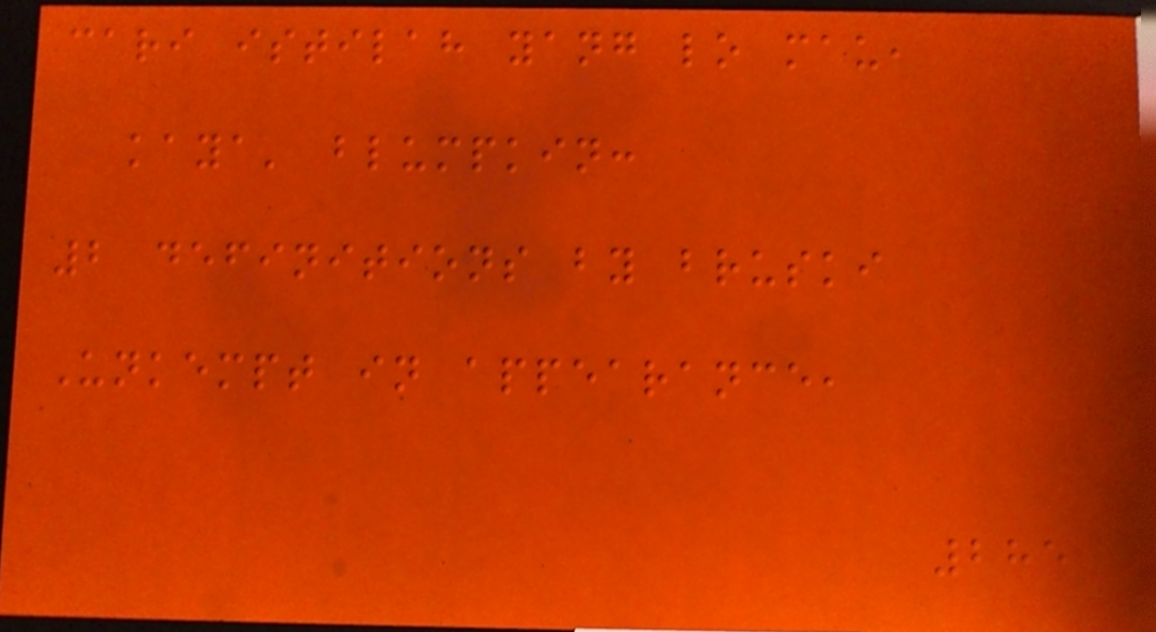cari istilah yang lo mau,
kaya' blumpkin:
2 definitions by bruski
Unkempt in appearance,
285
